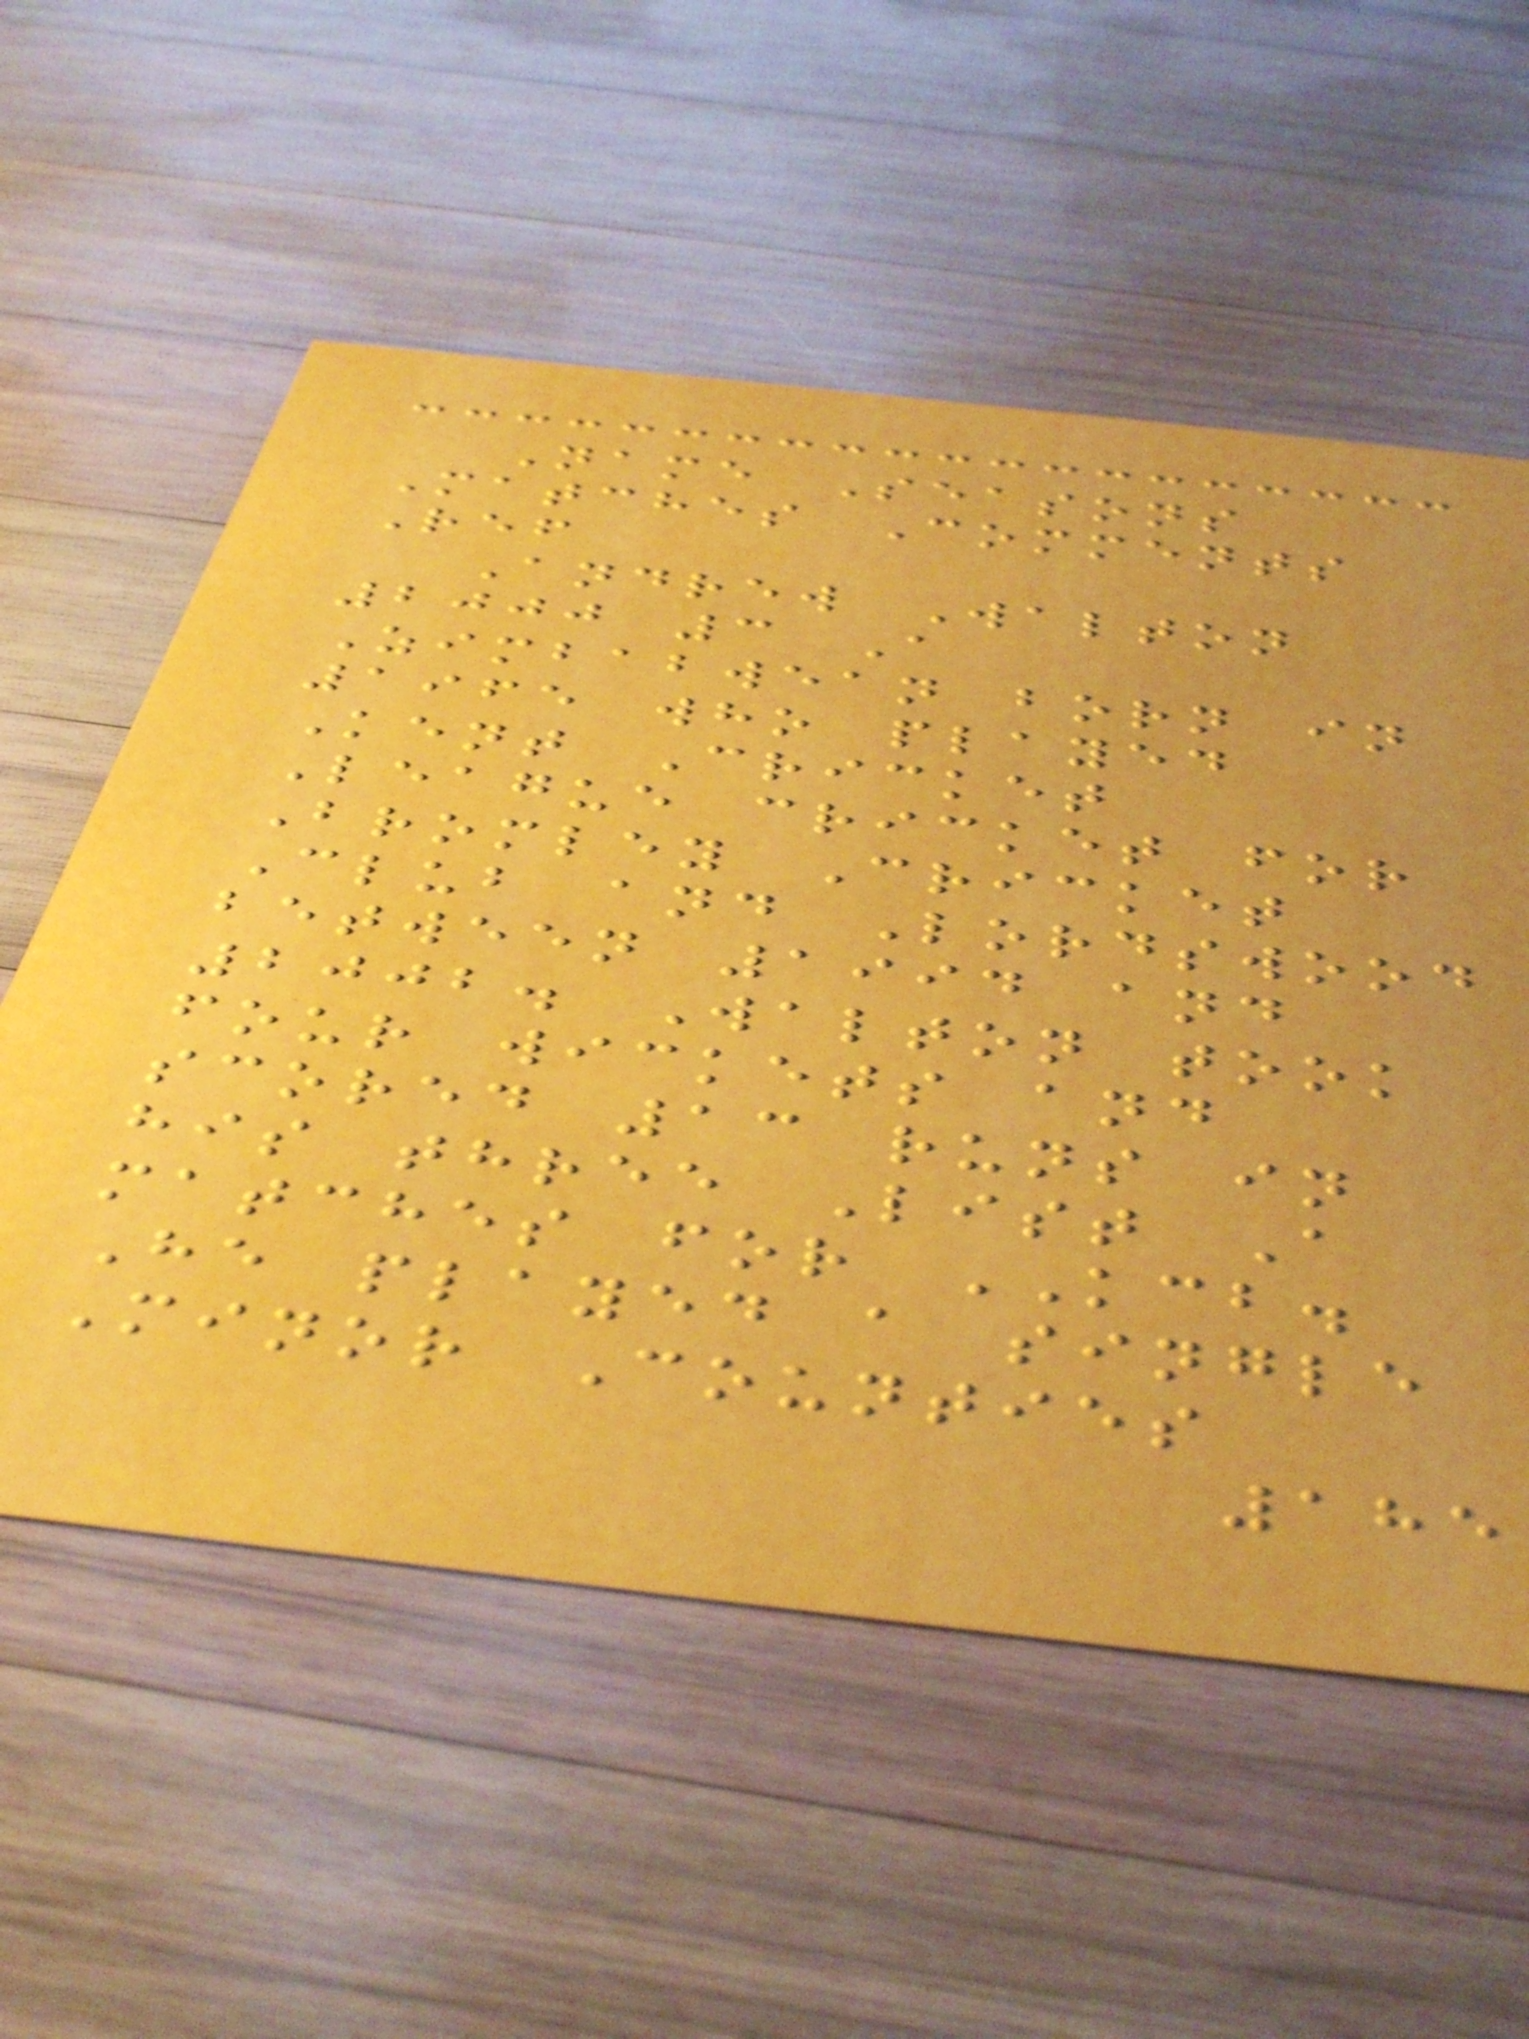Name Seasons
Matches Comments
Ref
Andrew Walton
2000 3 A
Zimbabwean born in
1965 who played
Kent Cricket
League cricket for
Bromley Cricket
Club and Lordswood
between 1994 and
2002. Walton took
four wickets and
scored 13 runs in
his three List A
matches for KCB.
He played a single
Minor Counties
185
